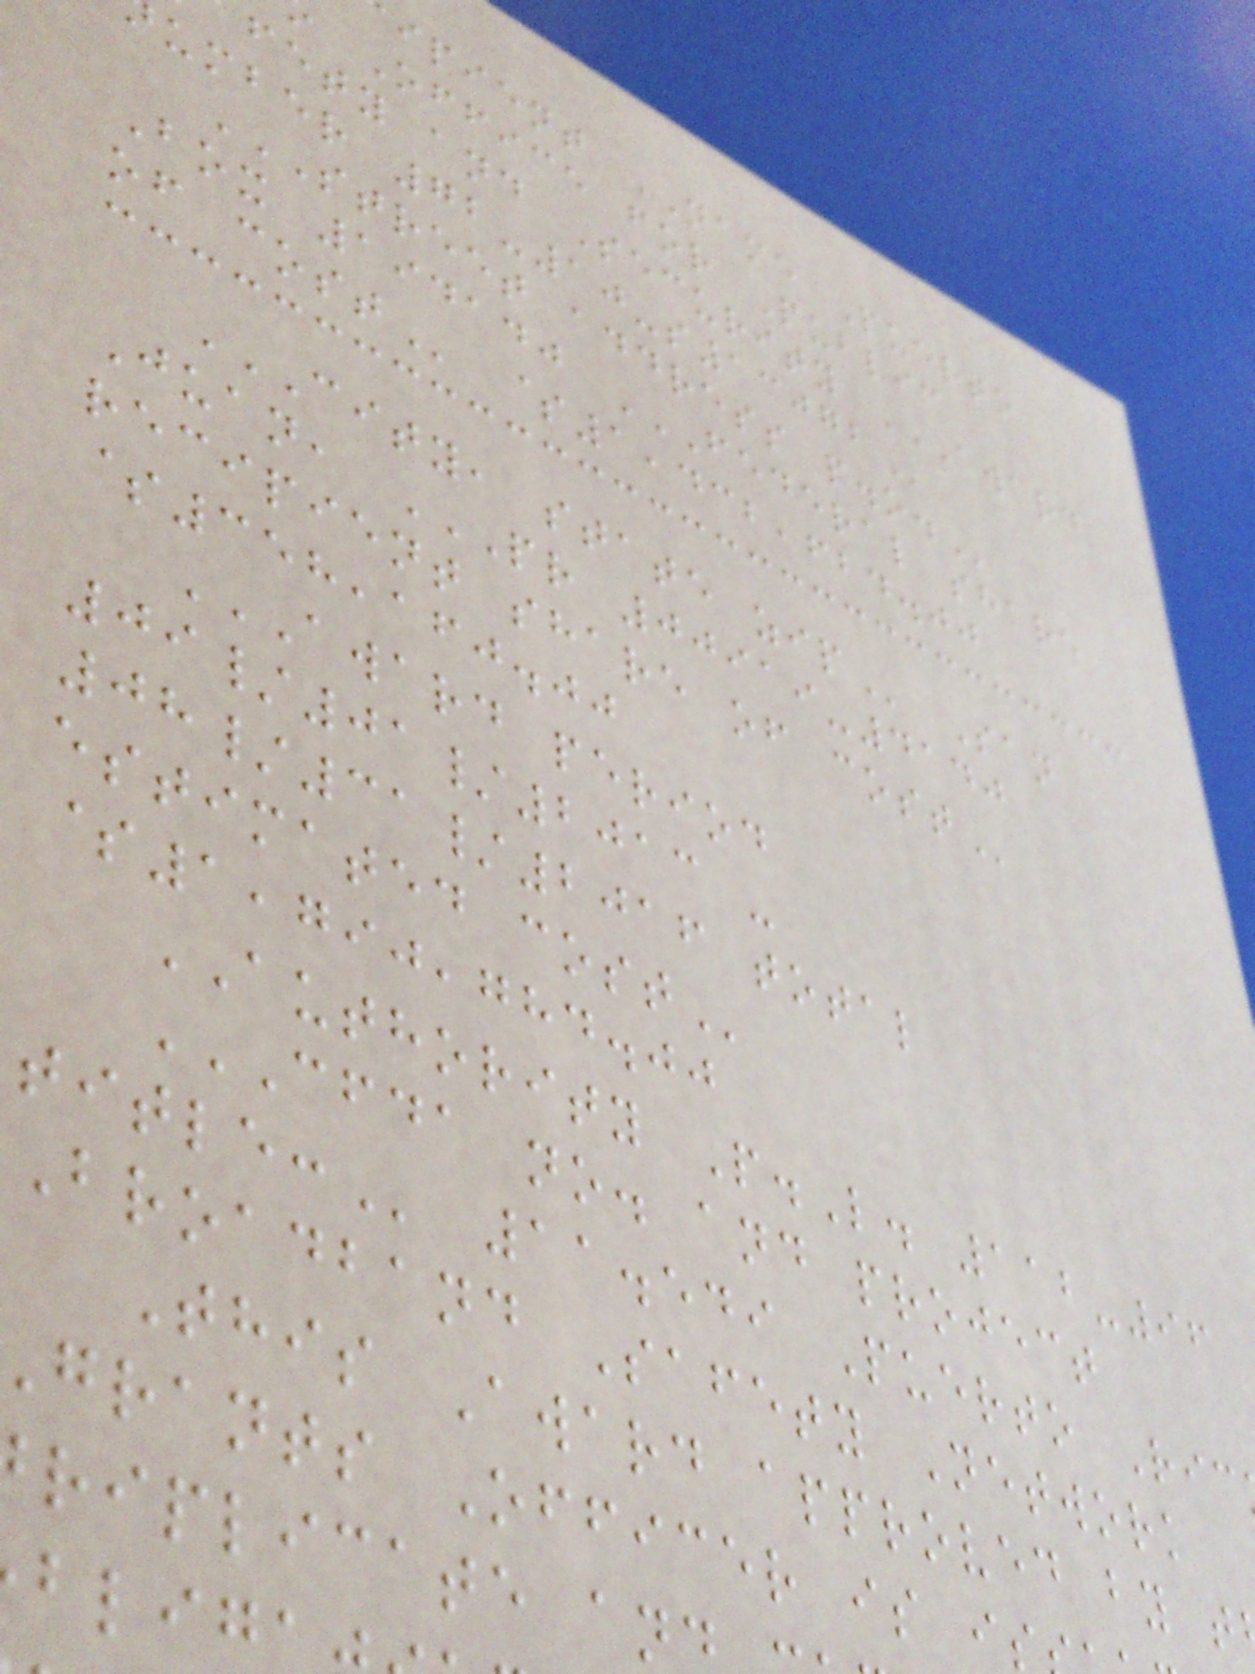ipient NAME Puerto
Office for Public
STREET ADDRESS P.O.
Box 194140 FEDERAL SHARE
CITY, STATE ZIP San
Juan, PR 00919-4140
recipient share of
$358,160.00
AWARD PERIOD
09/01/2013 -
08/31/2016 total
estimated
$1,790,784.00
AUTHORITY P.L. 112-96
CFDA NO. AND PROJECT
11.549 Puerto Ric
Broadband Safety Network
This Award approved by t
grants Officer is i
riplicate an
